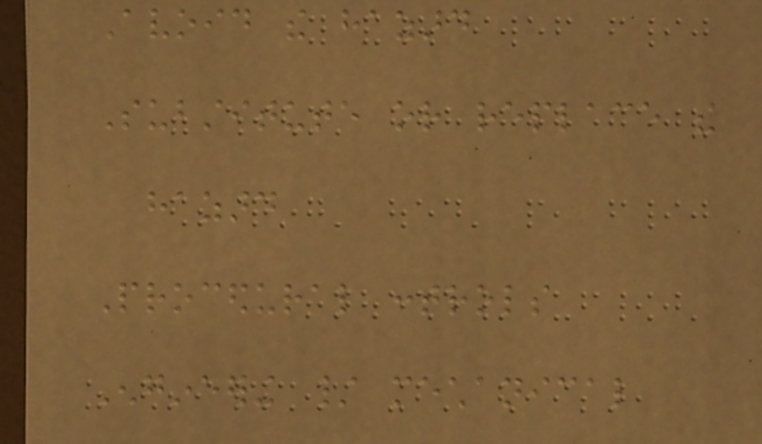Avoid the hazard
Substitute or replace the
hazard
Procedural controls
Engineering / mechanical
